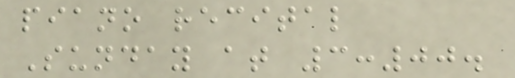piano recital
Sunday at 3:00.
